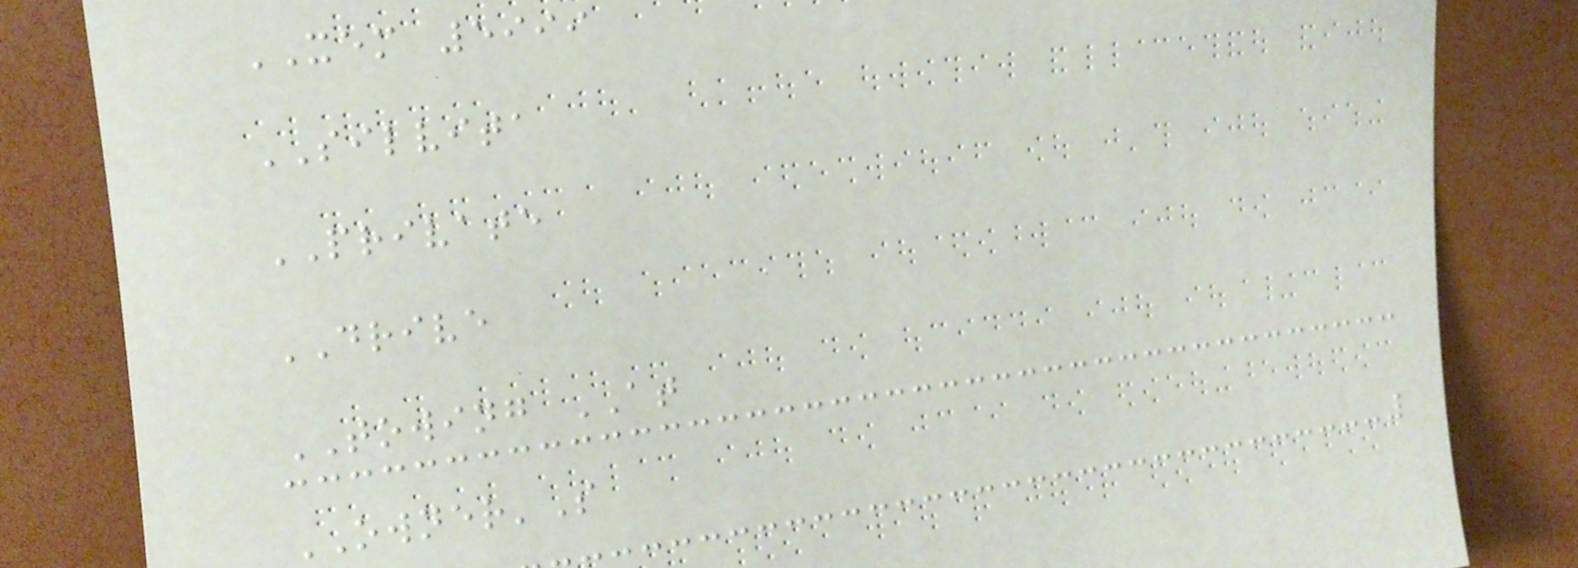XEM 5999
SILVITA
PRIVATE
DRIVE
TOWING AT
OWNER'S
